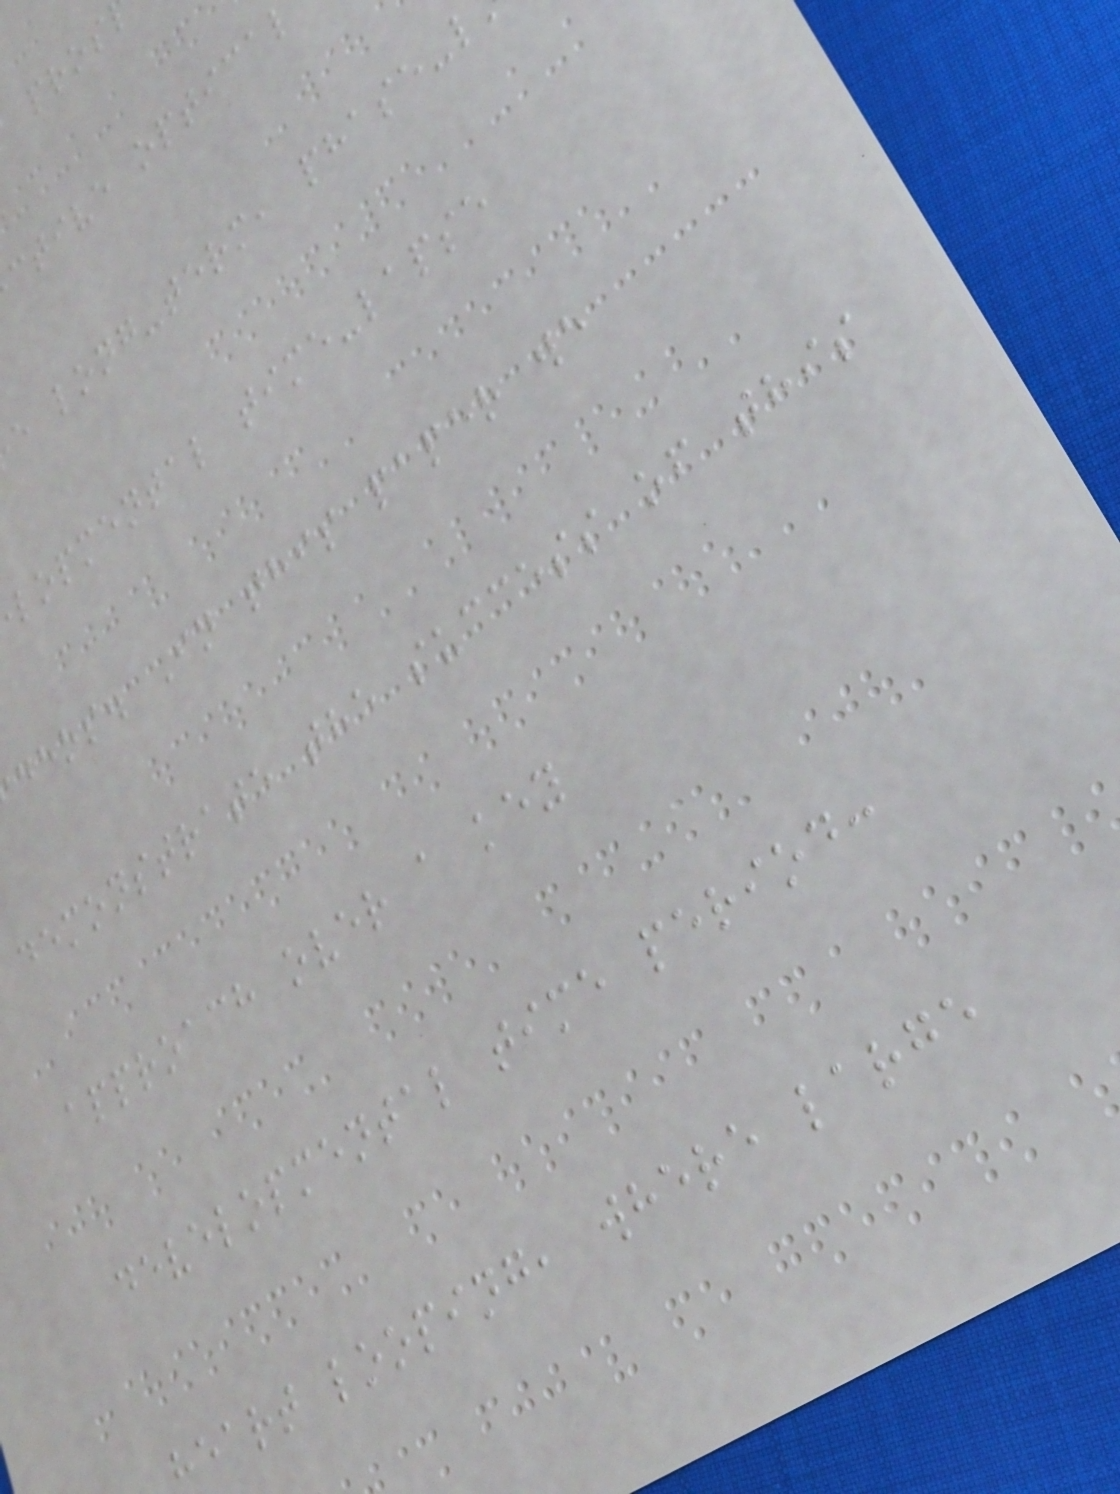ctive optica
e long-term, phase-l
lopmental time-lapse
deos. In this paper we
demonstrate the success of this
approach over a key
developmental time period:
eart looping, where large
